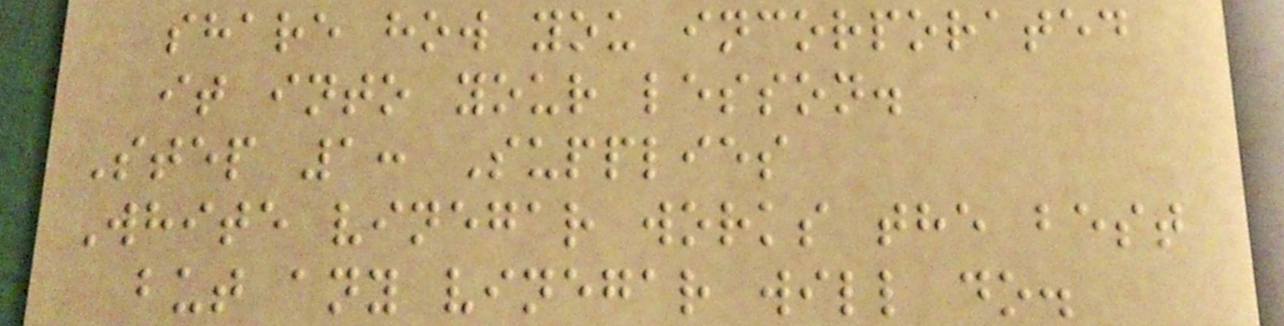share how you incorporated
it into your lesson.
Step 1: Supplies
White vinegar works the best
but any vinegar will do.
